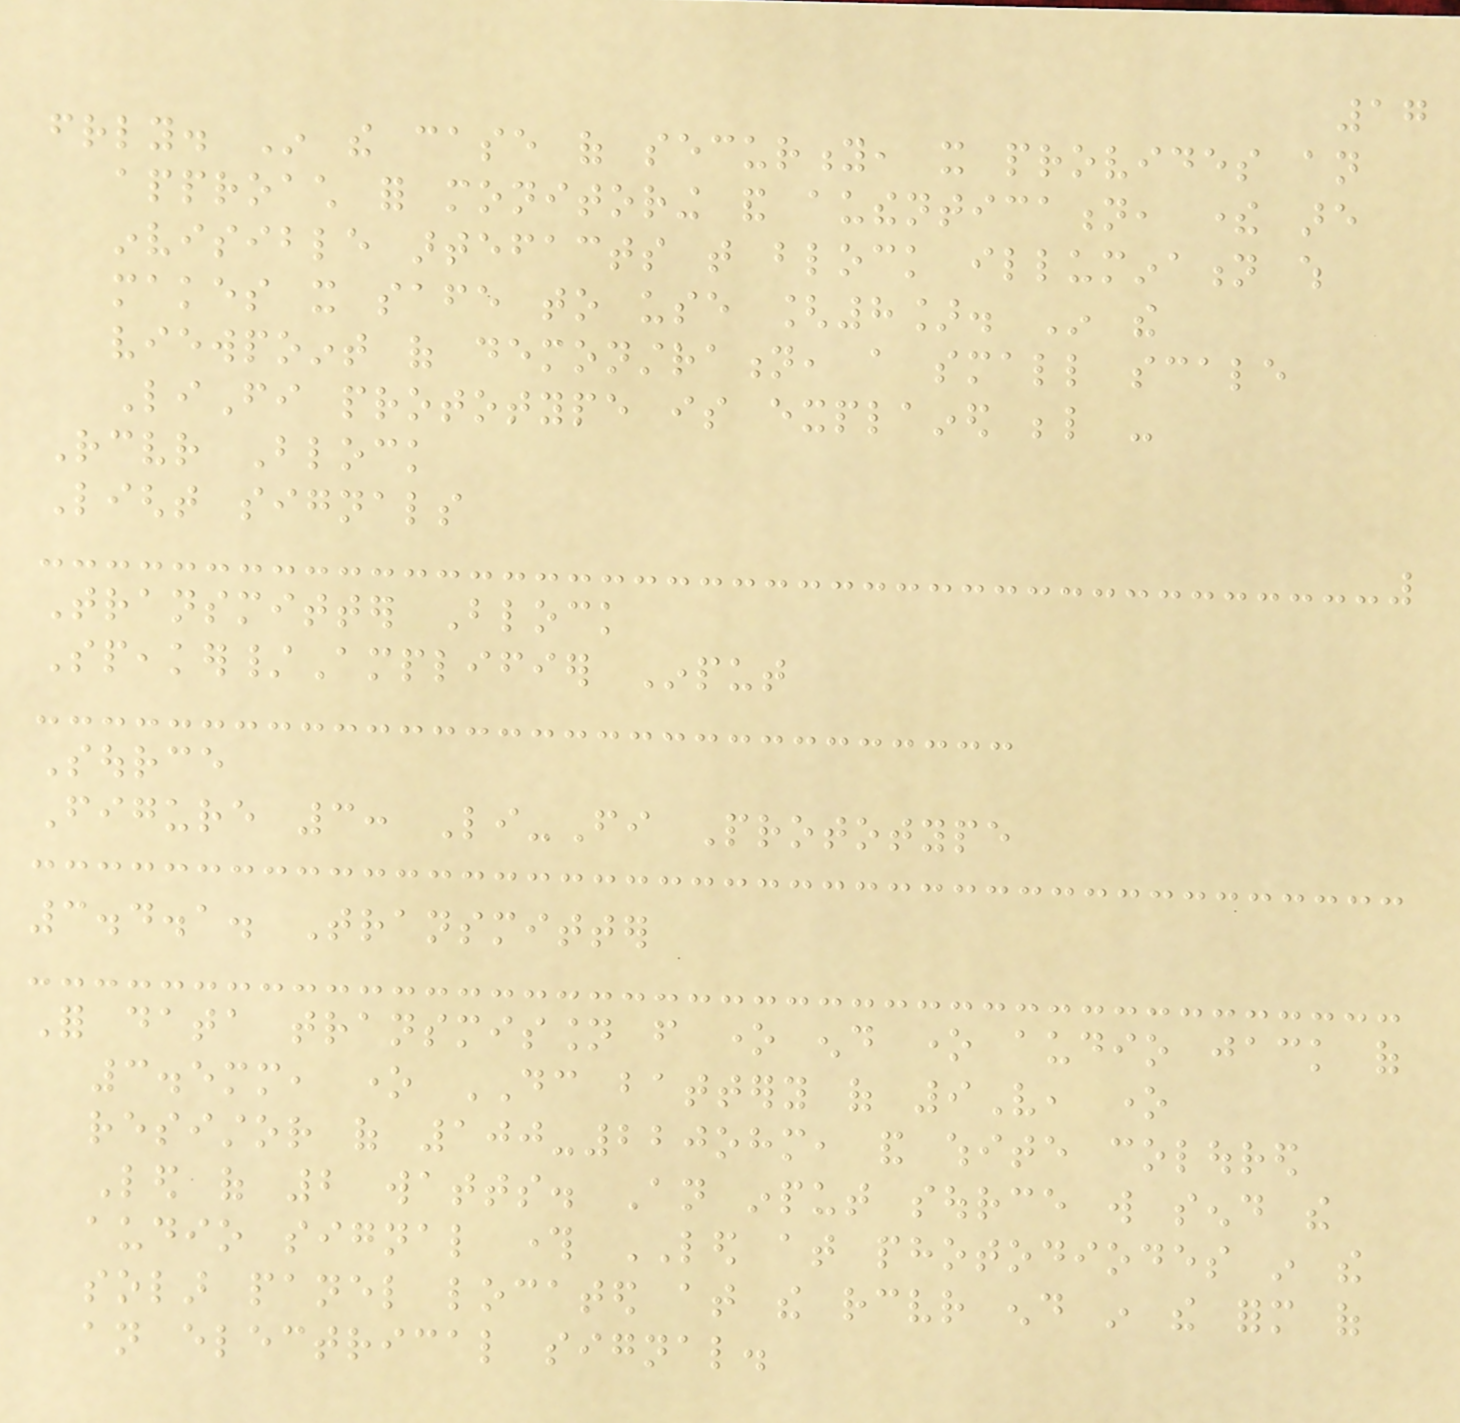17
friendly. In the case of security, it provides an
approach for monitoring and authentication, there are
invisible artefacts that block illumination which
makes it safe to use [8]. In the
viewpoint of demonstration, a small scale
LiFi prototype is explained below -
Receiver Block
Light signals
Transmitter Block
Speaker/Amplifier Input
Source
Figure 3: Li-Fi Prototype
3.4.1. Transmitter
For data transmission from one end one audio jack of
3.5mm, one DC battery of 9V, one
resistor of 100-220ohm, and white coloured
Led of 2 watts. An input source will send the
audio signal through LED at photodiodes in the
solar panel located at the receiver end in the form of
an electrical signal.
